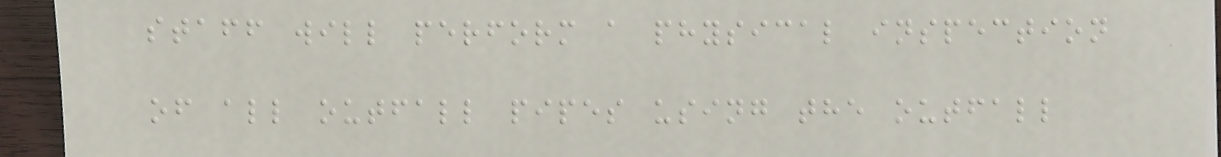staff will perform a physical inspection
of all outfall pipes using the outfall
